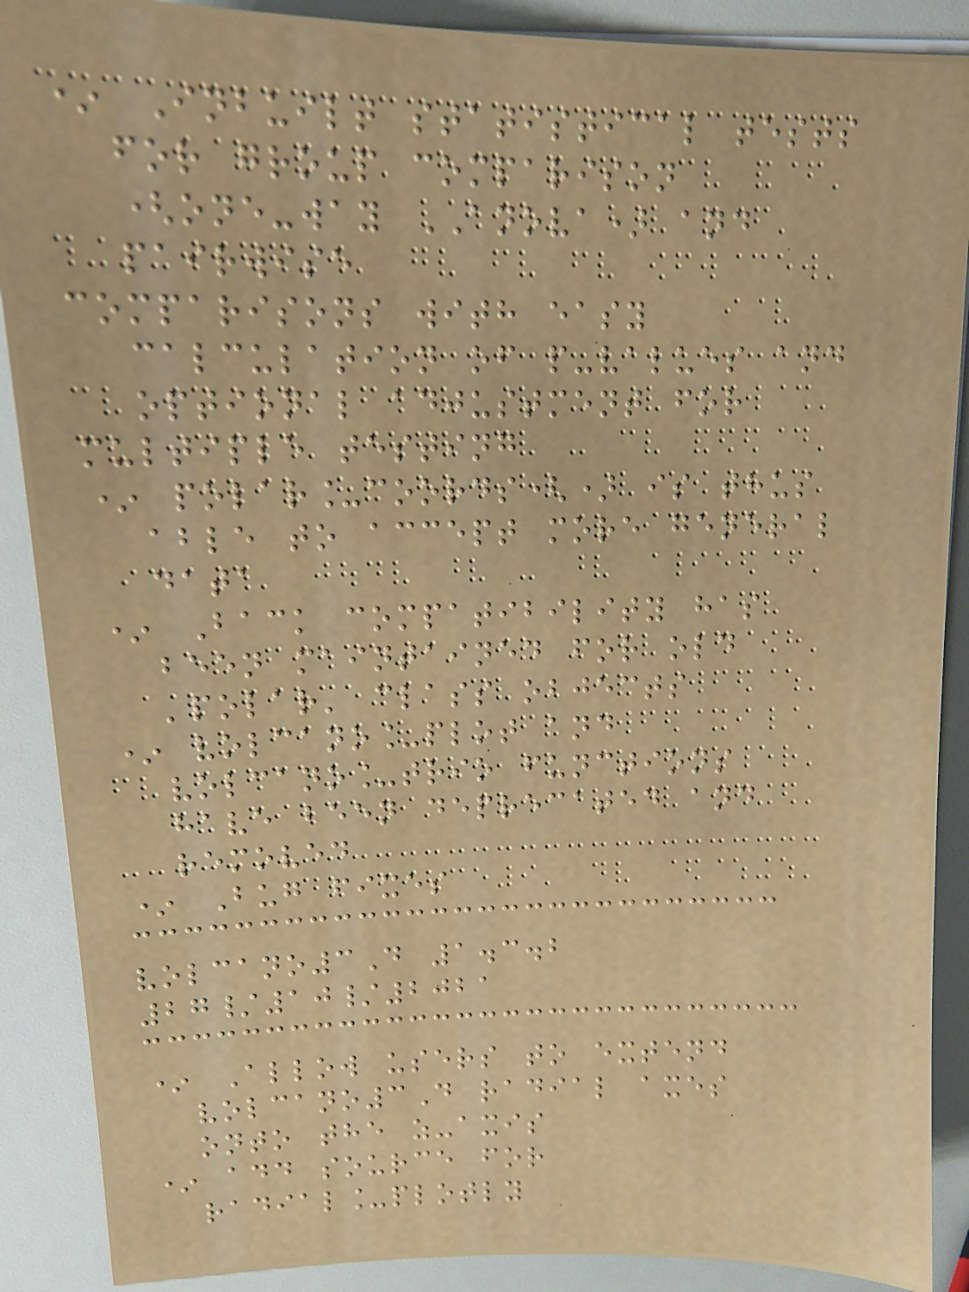* Inbuilt statistical tests
for group comparison
(one-way ANOVA) and
pairwise
comparisons with easy
calculation of p-values and
optional adjustment for
multiple testing
* polar_coords() is thus
able to accept more general
data
* Back compatibility has
been maintained for old
'polar' class objects
* volcano_plot and
volcano_trio functions
have been deprecated and
removed
* Bug fixes
volcano3D 1.3.2
27/10/2021
* Allow users to extend
volcano3D radial axes
onto the z-axis
* add source for
radial_plotly
